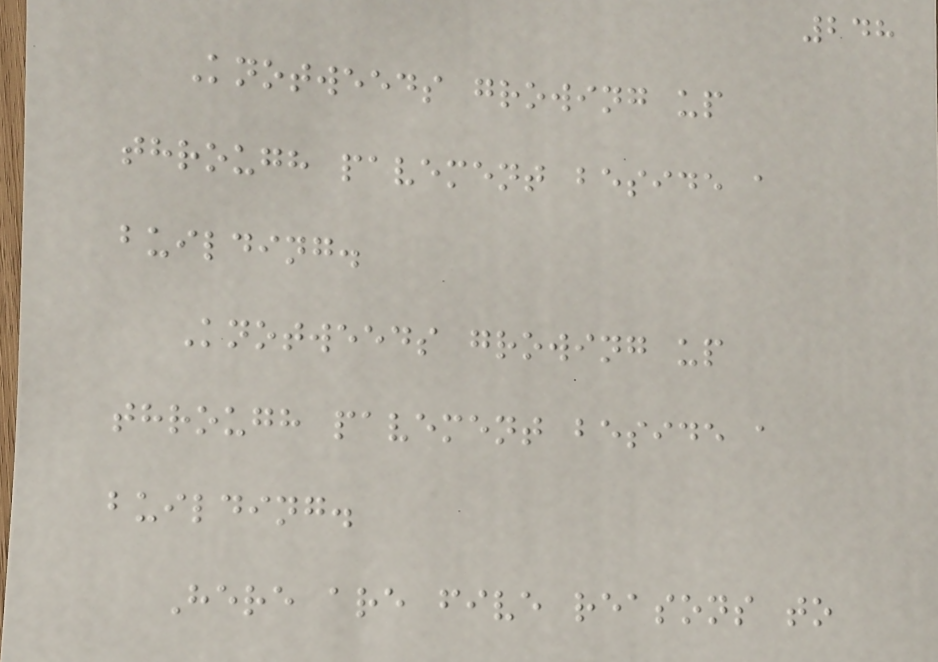248
Knotweeds growing up
through pavement beside a
building.
Knotweeds growing up
through pavement beside a
building.
Here are five reasons to
